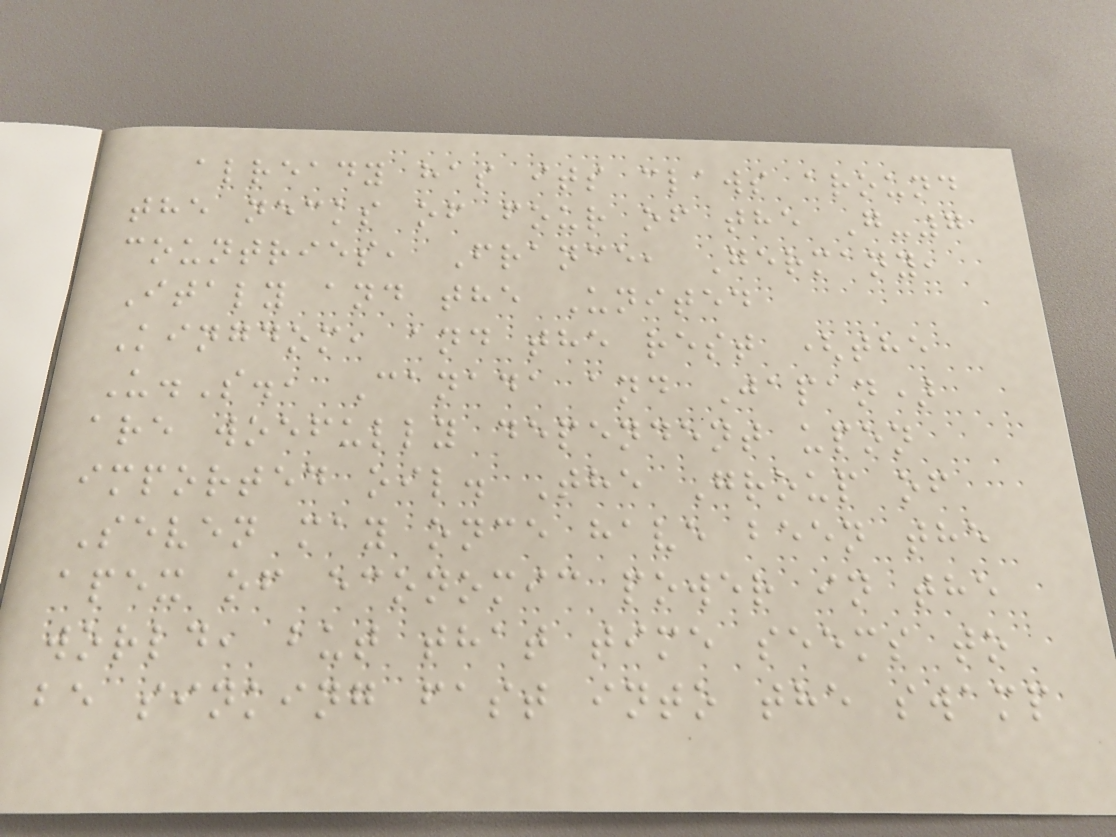already has its claws around
the necks of four of the G-7
countries, France, Germany,
Italy and the United
Kingdom, and the rest (the
U.S., Canada and Japan)
are woefully dependent upon
imported oil. The Group of
Seven may once have been the
apex of economic power in the
world, but that time seems to
be sinking fast into the swamp
